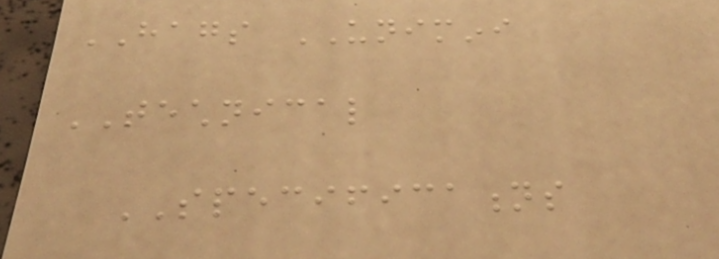HAGS UNIMINI
TECHNICAL
SPECIFICATIONS
